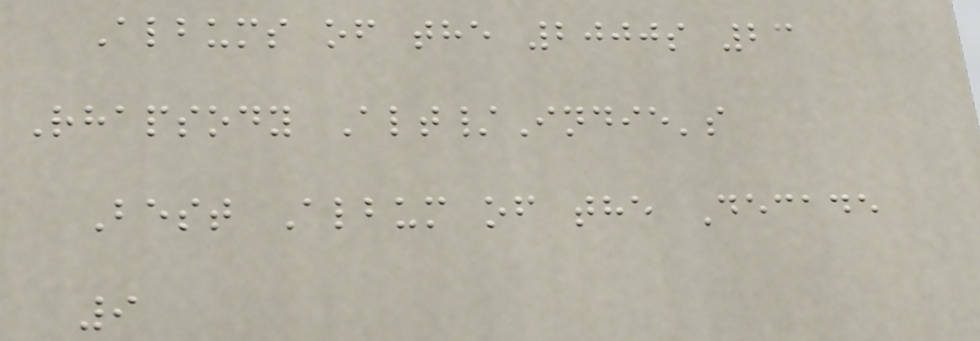Albums of the 2000s 23
Rhapsody Alt/Indie's
Best Album of the Decade
9
